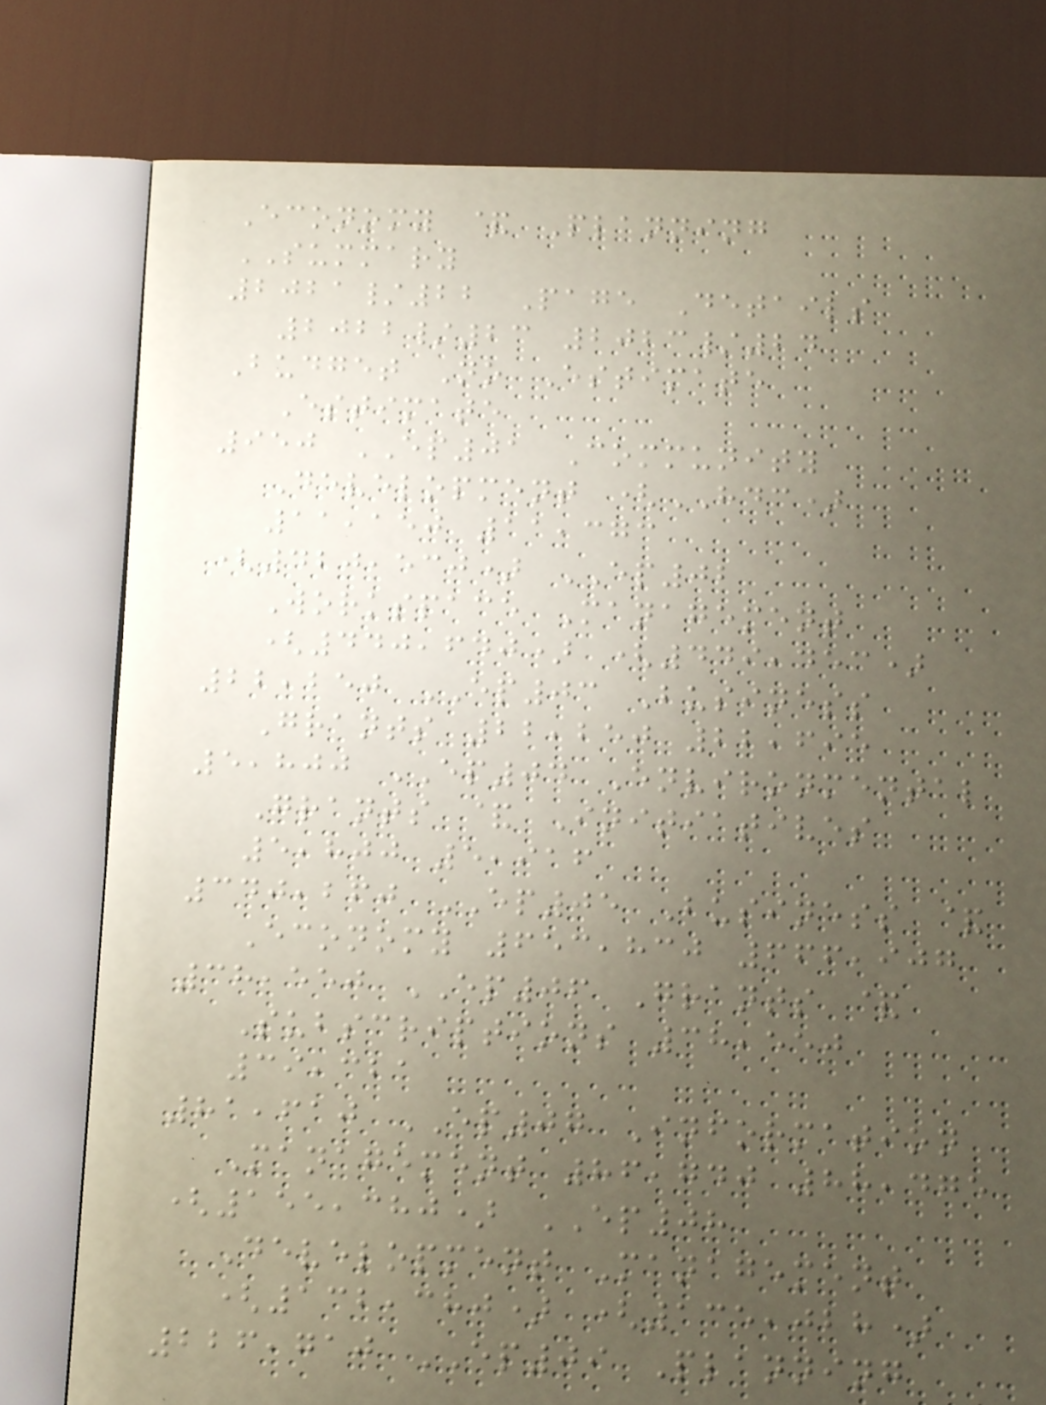Economy & Planning
SUMMARY
2021/22 Page Details
2022/23 2023/24
Budget No Estimate
Estimate
950 EP01 Community
Development (HDC)
11,150 11,373
(420,530) EP02
Workspace Management
(440,640) (449,453)
22,250 EP03 Business
Grants 22,250 22,695
5,800 EP04 Environmental
Grants & Initiatives
5,800 5,916
340,260 EP05 Business &
Economy 653,830 666,907
38,550 EP06 Grants &
Subscriptions 38,550
39,321
81,610 EP07 Information
Management 86,740 88,475
(155,380) EP08
Development Management
(132,380) (135,028)
226,710 EP09 Planning
